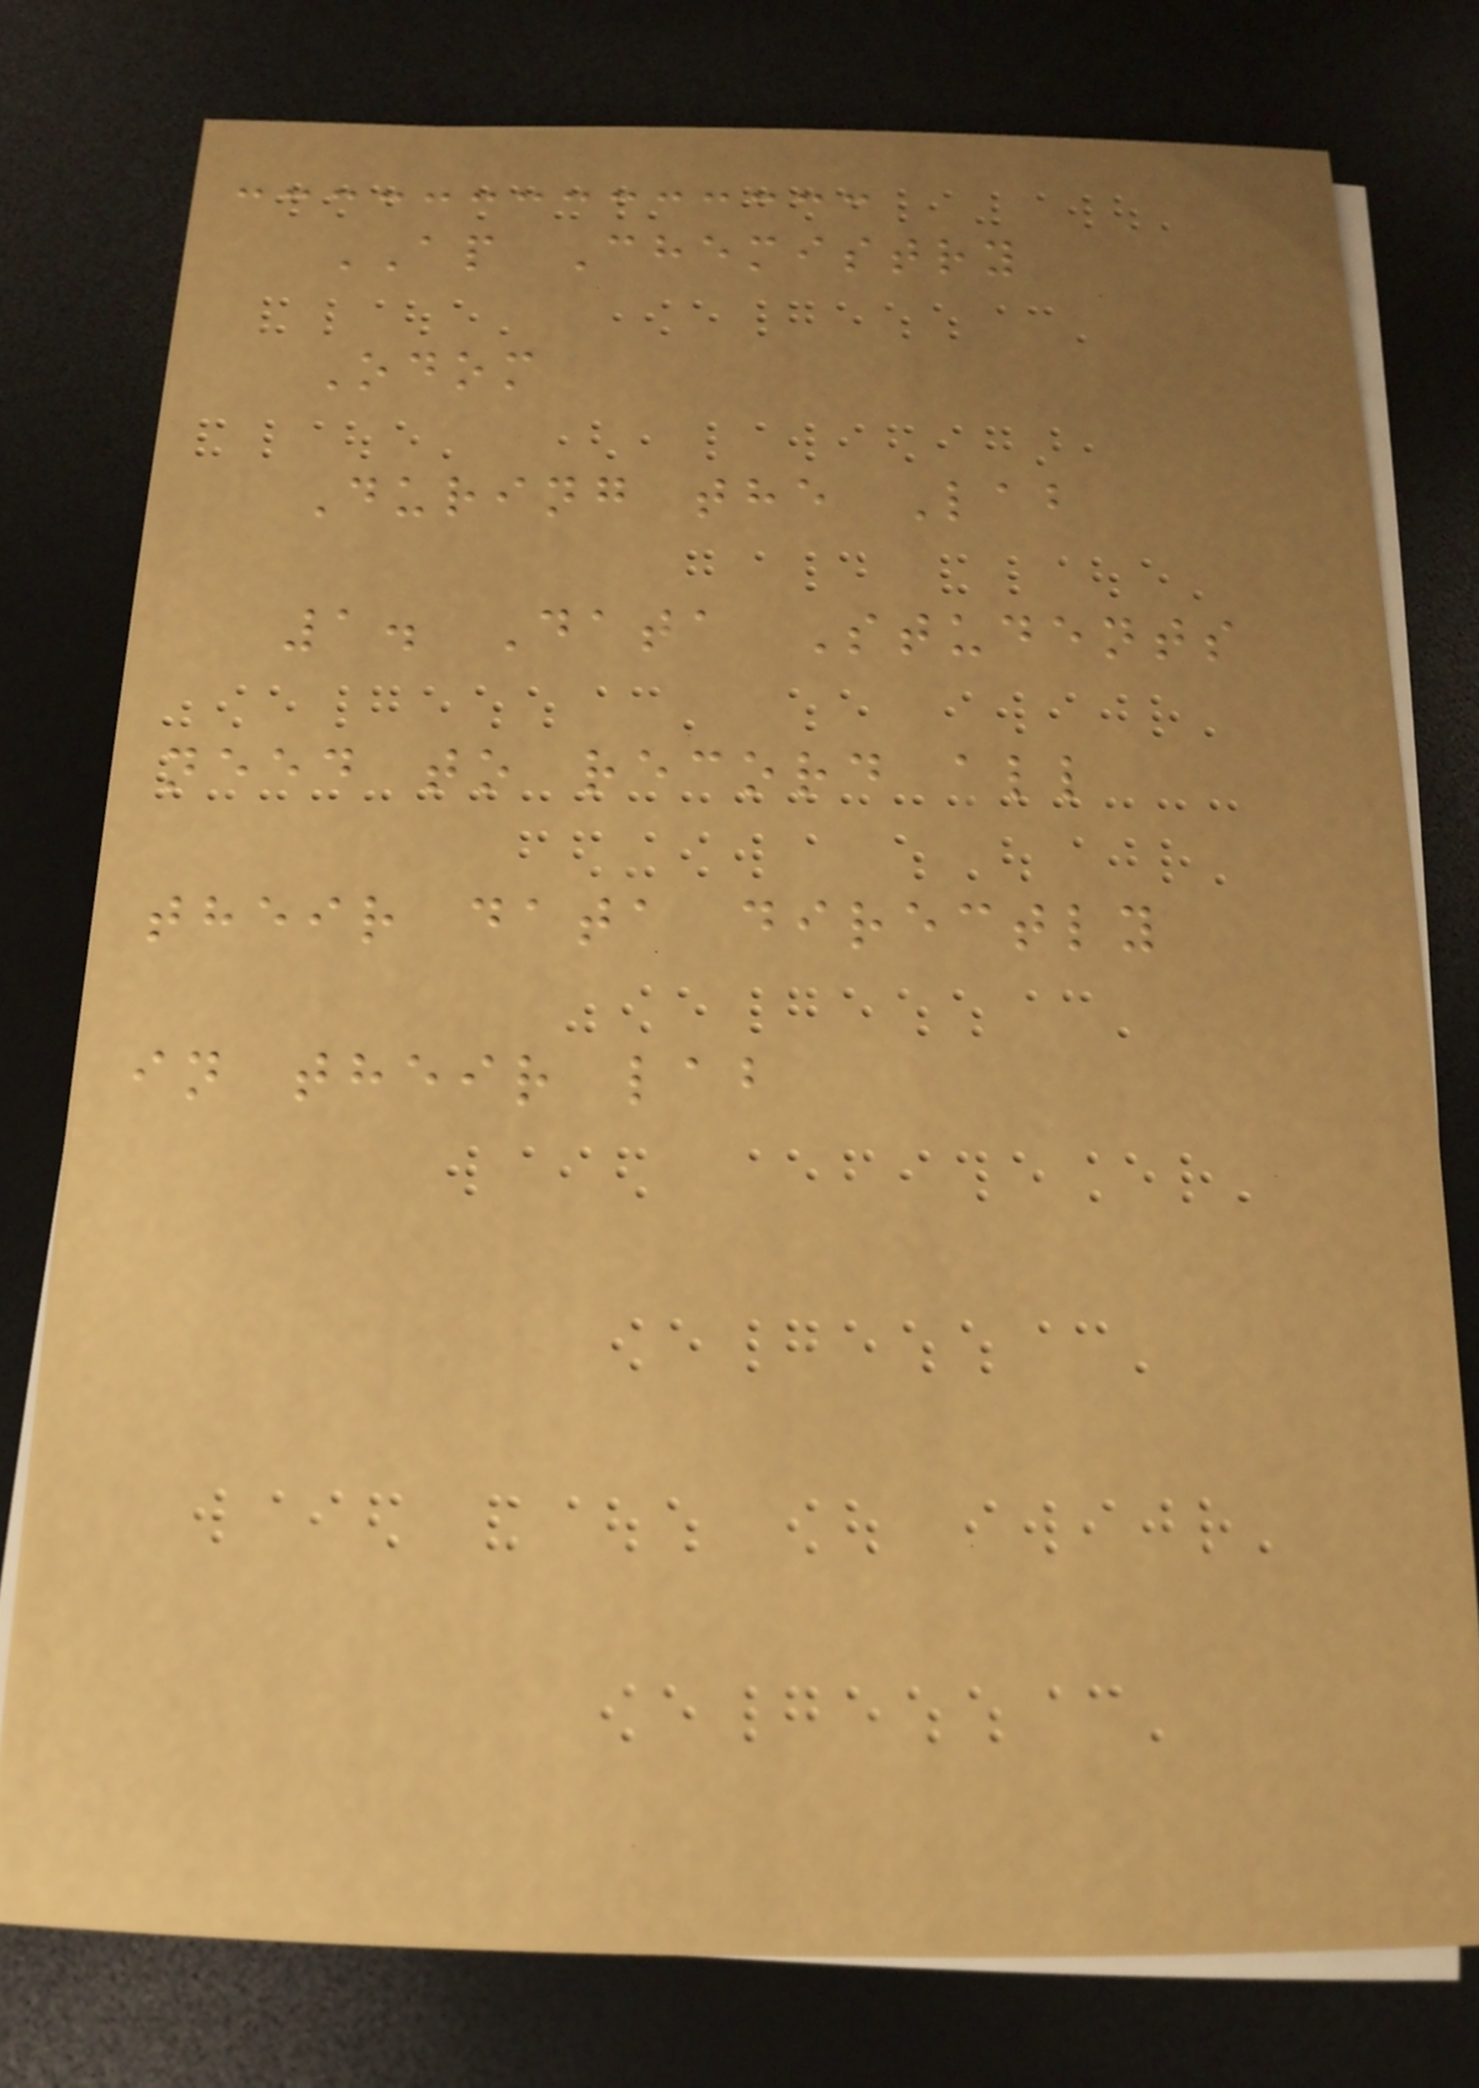AP Chemistry
Odom
During the Lab
1. Data Students
need to record all
their data directly
in their lab
